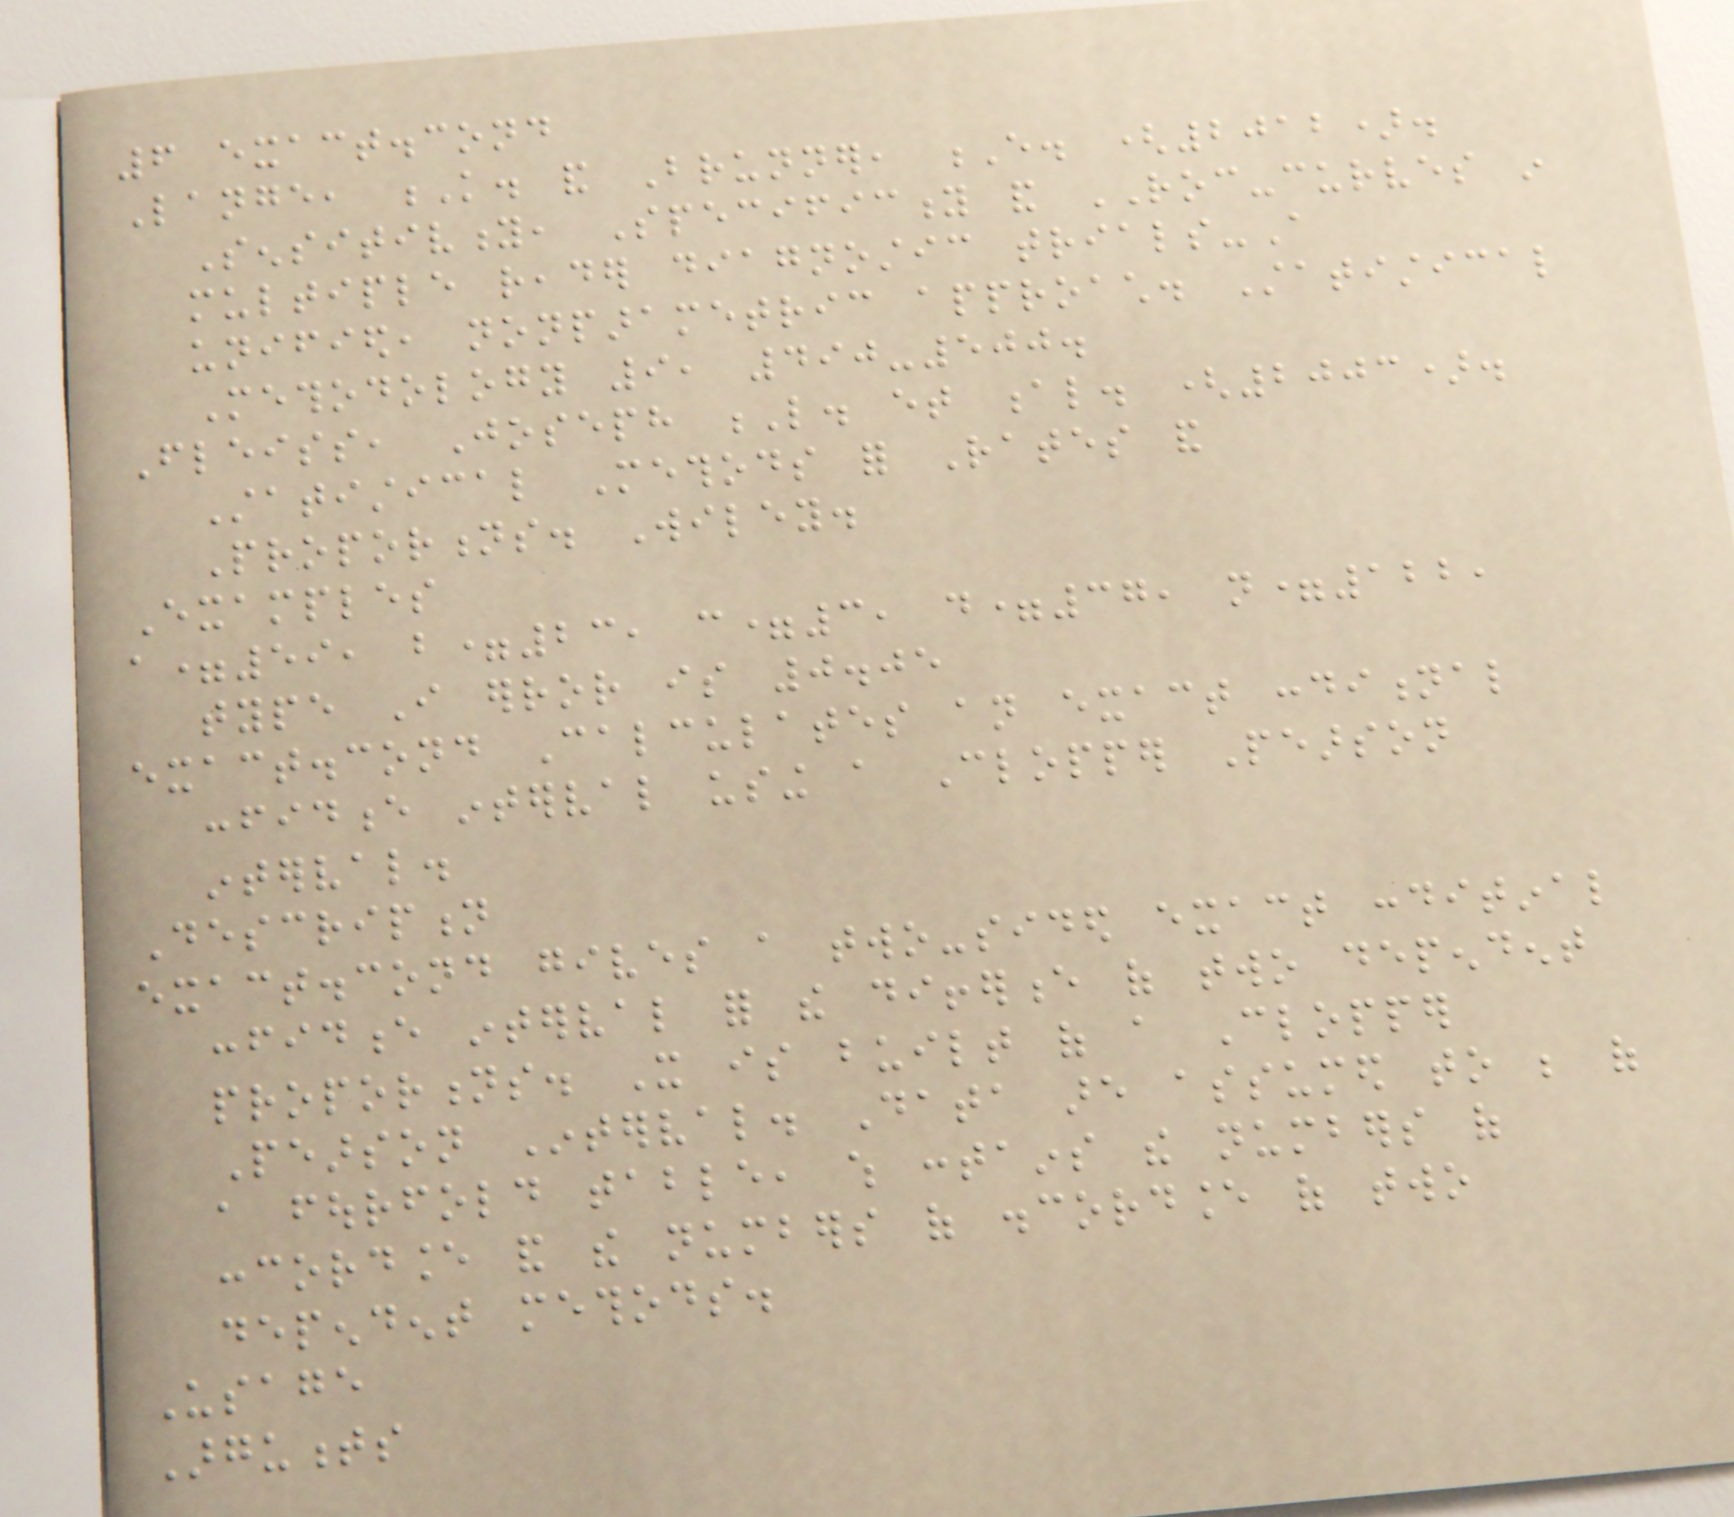6 exact.cond
Lange, K. and Brunner, E. (2012).
Sensitivity, Specificity and ROC-curves in
multiple reader diagnostic trials-A
unified, nonparametric approach. Statistical
Methodology 9, 490-500.
Fleiss, Joseph L. et al. (2003).
Statistical Methods for Rates and
Proportions. Wiley.
Examples
a=59, b=23, c=3, d=37, n=122,
type I error is 0.05
exact.cond Calculates an exact conditional
confidence interval using a Clopper Pearson
interval.
Description
exact.cond gives a two-sided exact conditinal
confidence interval for the difference of two dependent
proportions. It is built of a Clopper
Pearson Interval. Data are assumed to be of
a fourfold table, which contains the numbers of
concordance and the numbers of discordance of two
dependent methods.
Usage
Arguments
